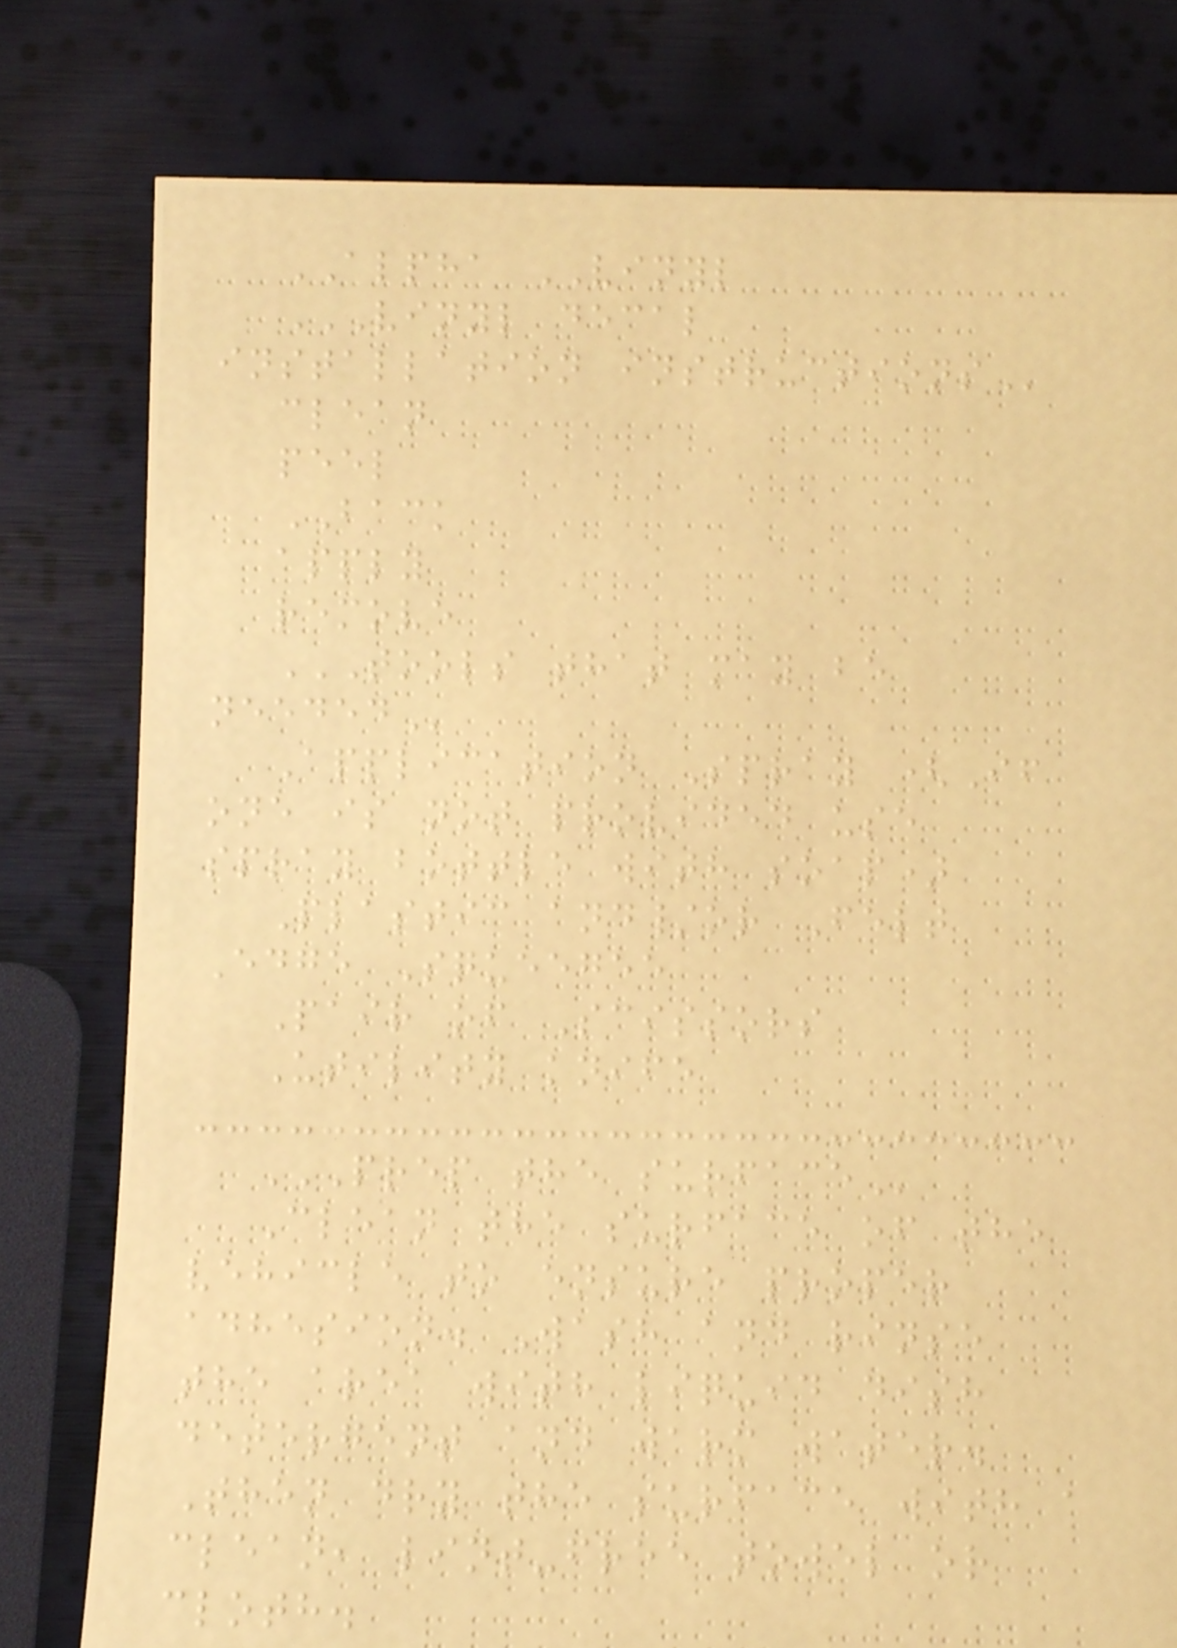ALPHA VINYL
VINYL DECAL
INSTALLATION INSTRUCTIONS
clean
peel
BACK
apply
remove
TOOLS THAT MAY BE
NEEDED
Application Spray (If
one is not provided use
spray bottle with soap)
Plastic and/or Felt
Edge Squeegee
Pair of Scissors
Utility knife
PREP THE SURFACE
Clean the surface of the
vehicle to ensure proper
adhesion. Wash and rinse
the area with liquid dish
detergent and warm water.
Then dry the surface with a
clean, lint-free towel or
cloth.
